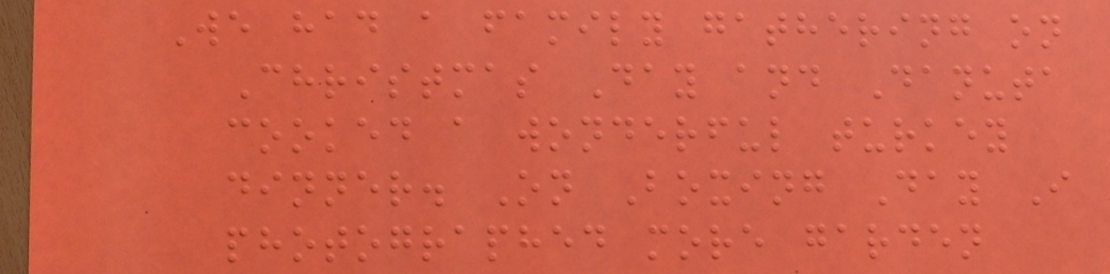We had a family gathering on
Christmas Day and Danuta
cooked a wonderful turkey
dinner. On Boxing Day I
photographed more garden
